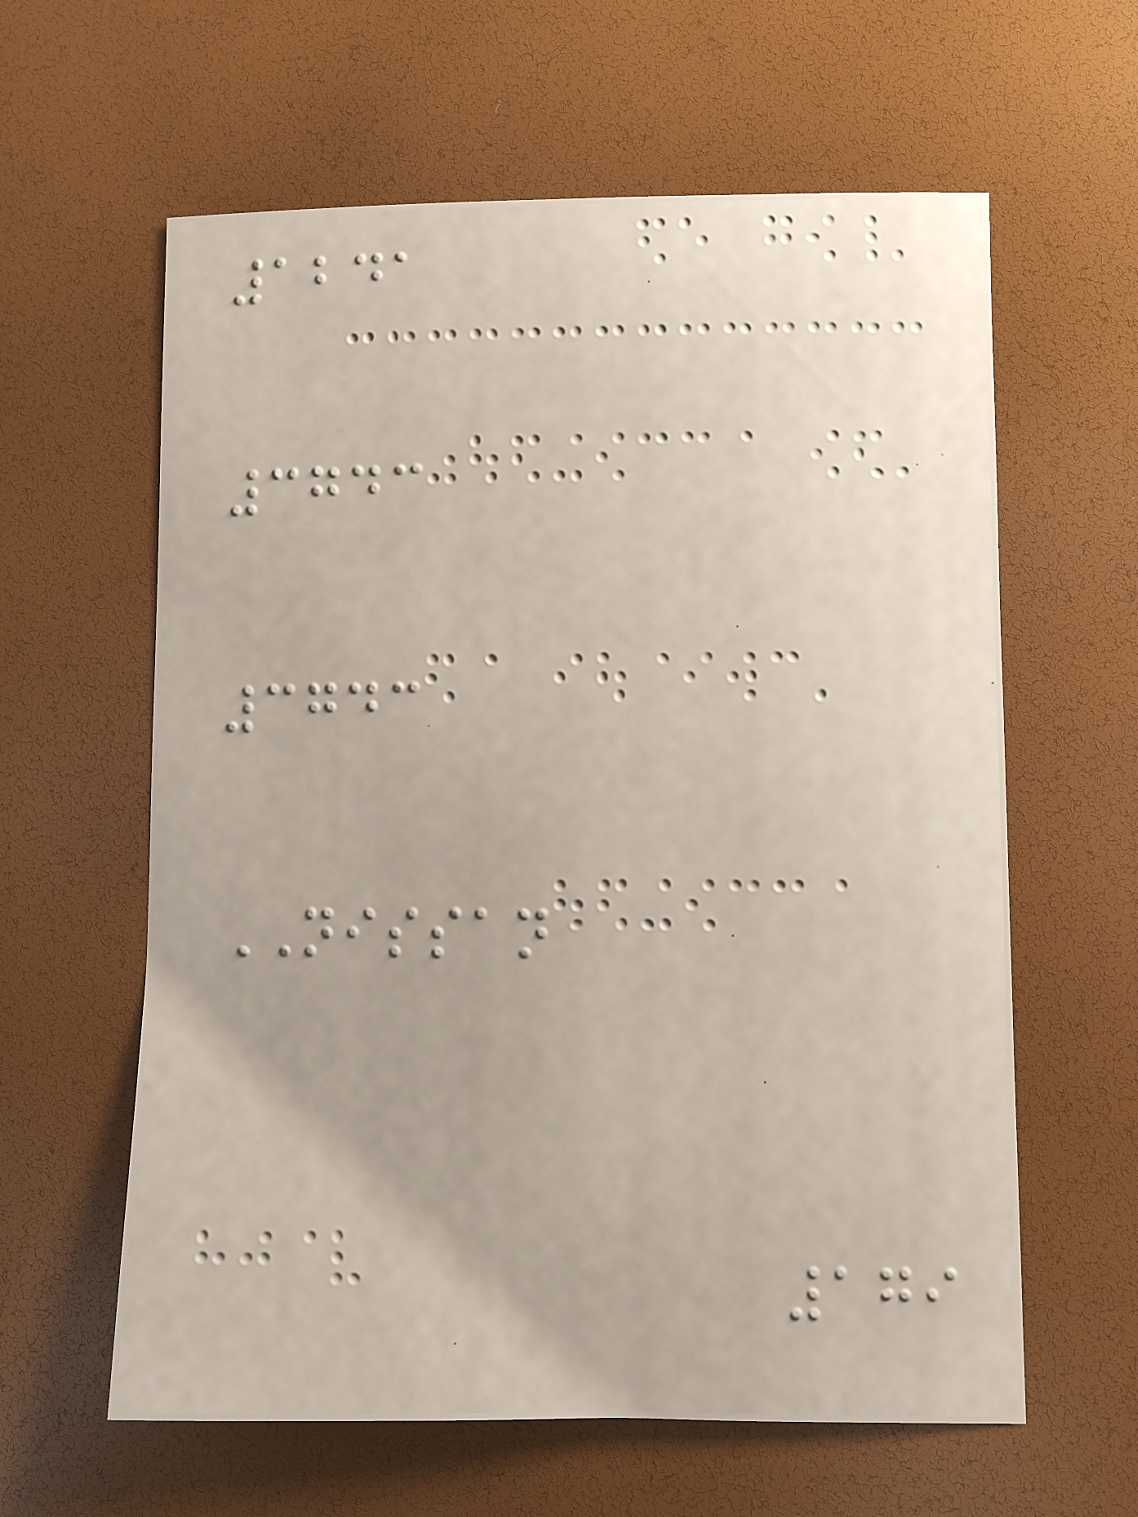1241
3743
3743
NISSAN
179
